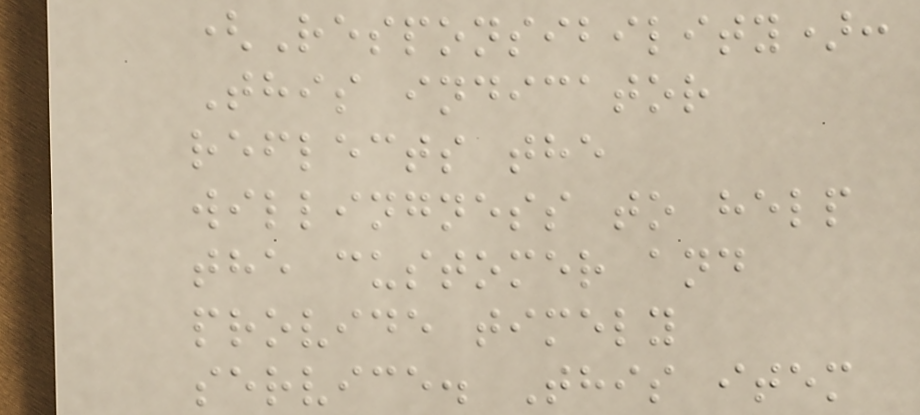(Responsibility):
This indicator
reflects the
willingness to help
the customer and
provide timely
service. This item
